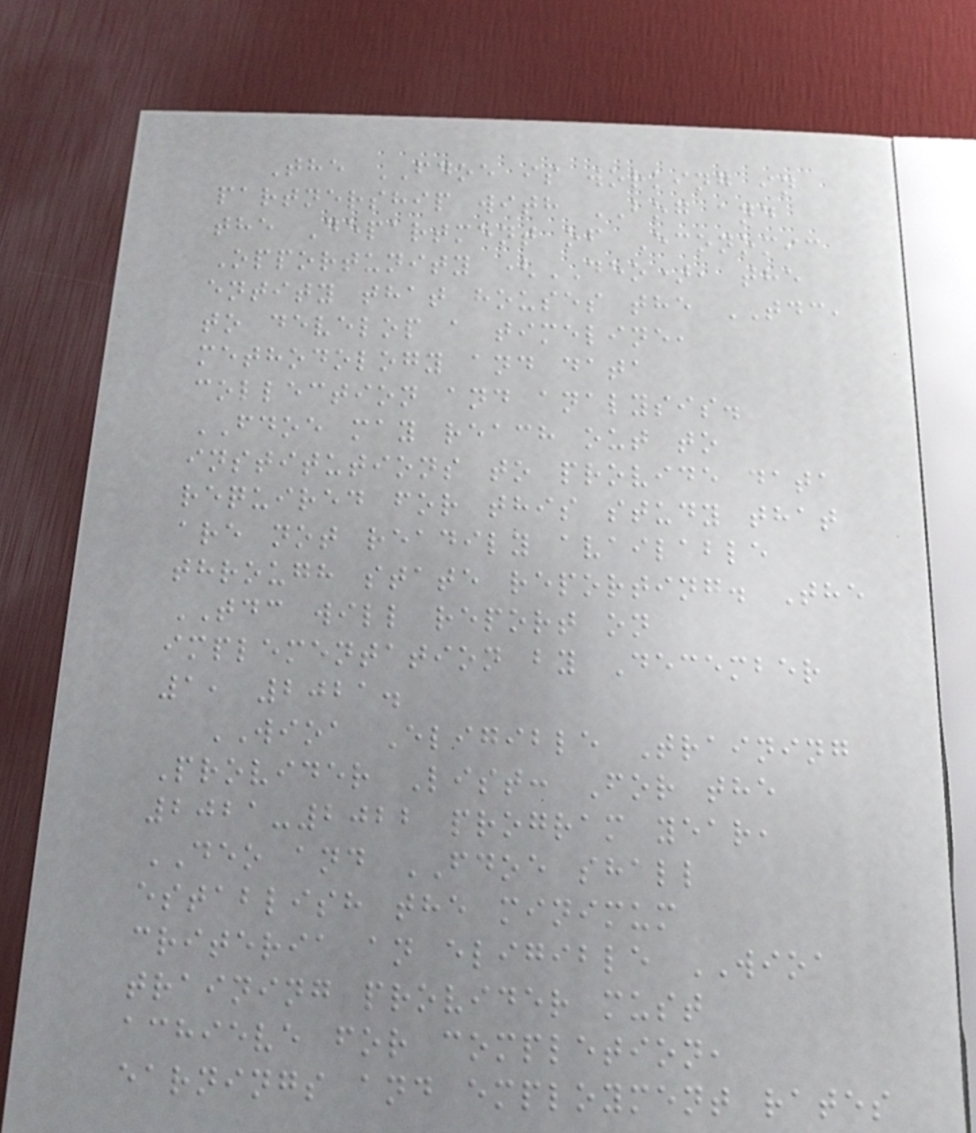The FDOE is working in
partnership with BOG and
the Department of Economic
Opportunity (DEO), the
entity that houses the TDC,
to develop a timeline,
methodology and data
collection and analysis.
FDOE may reach out to
institutions to provide data
required for this study that
are not readily available
through state reporting. The
TDC will report on
implementation by December
1, 2021.
WIOA Eligible Training
Provider List: For the
2021-2022 program year,
DEO and FDOE shall
establish the minimum
criteria an eligible WIOA
training provider must
achieve for completion,
earnings and employment rates
